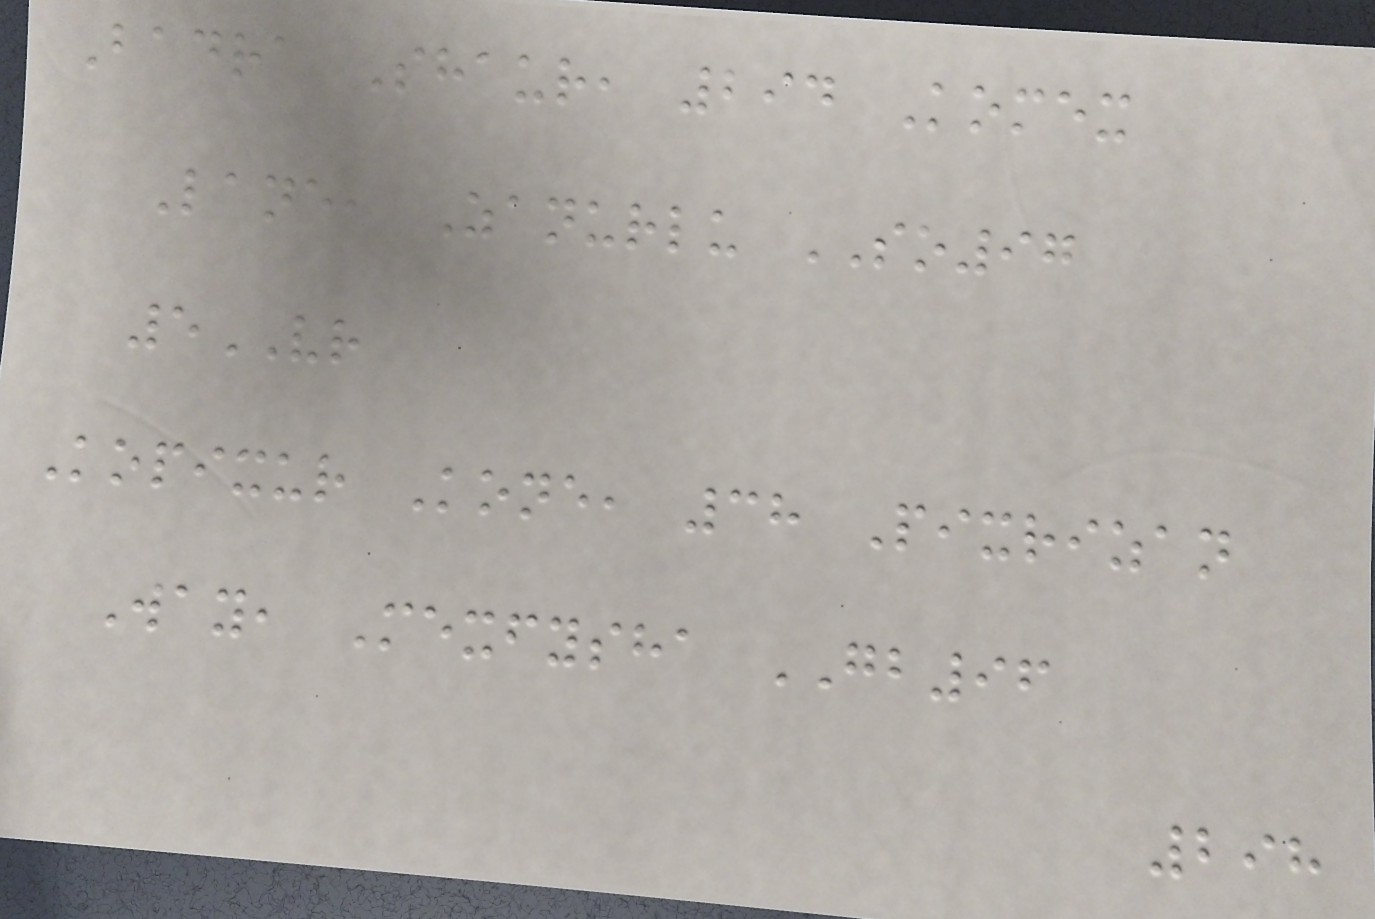Badra Shaur, 294 Komex
Lane, Zanurlu SO97
5VR
Kopixur Kone, 38 Pixrizan
Way, Mexfysha GB96
298
